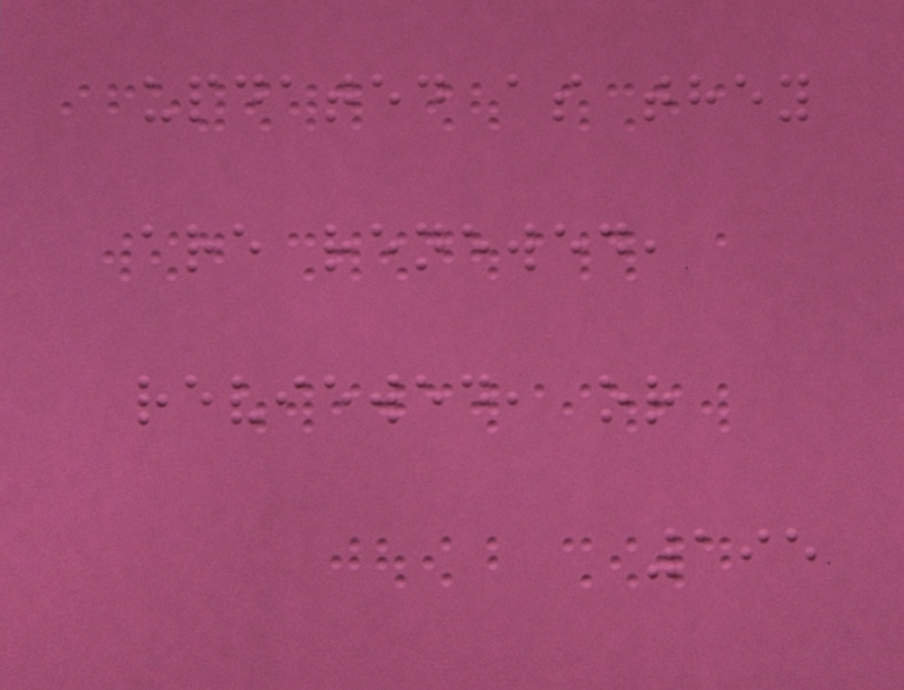updated as they
are renewed,
reviewed, or
195
